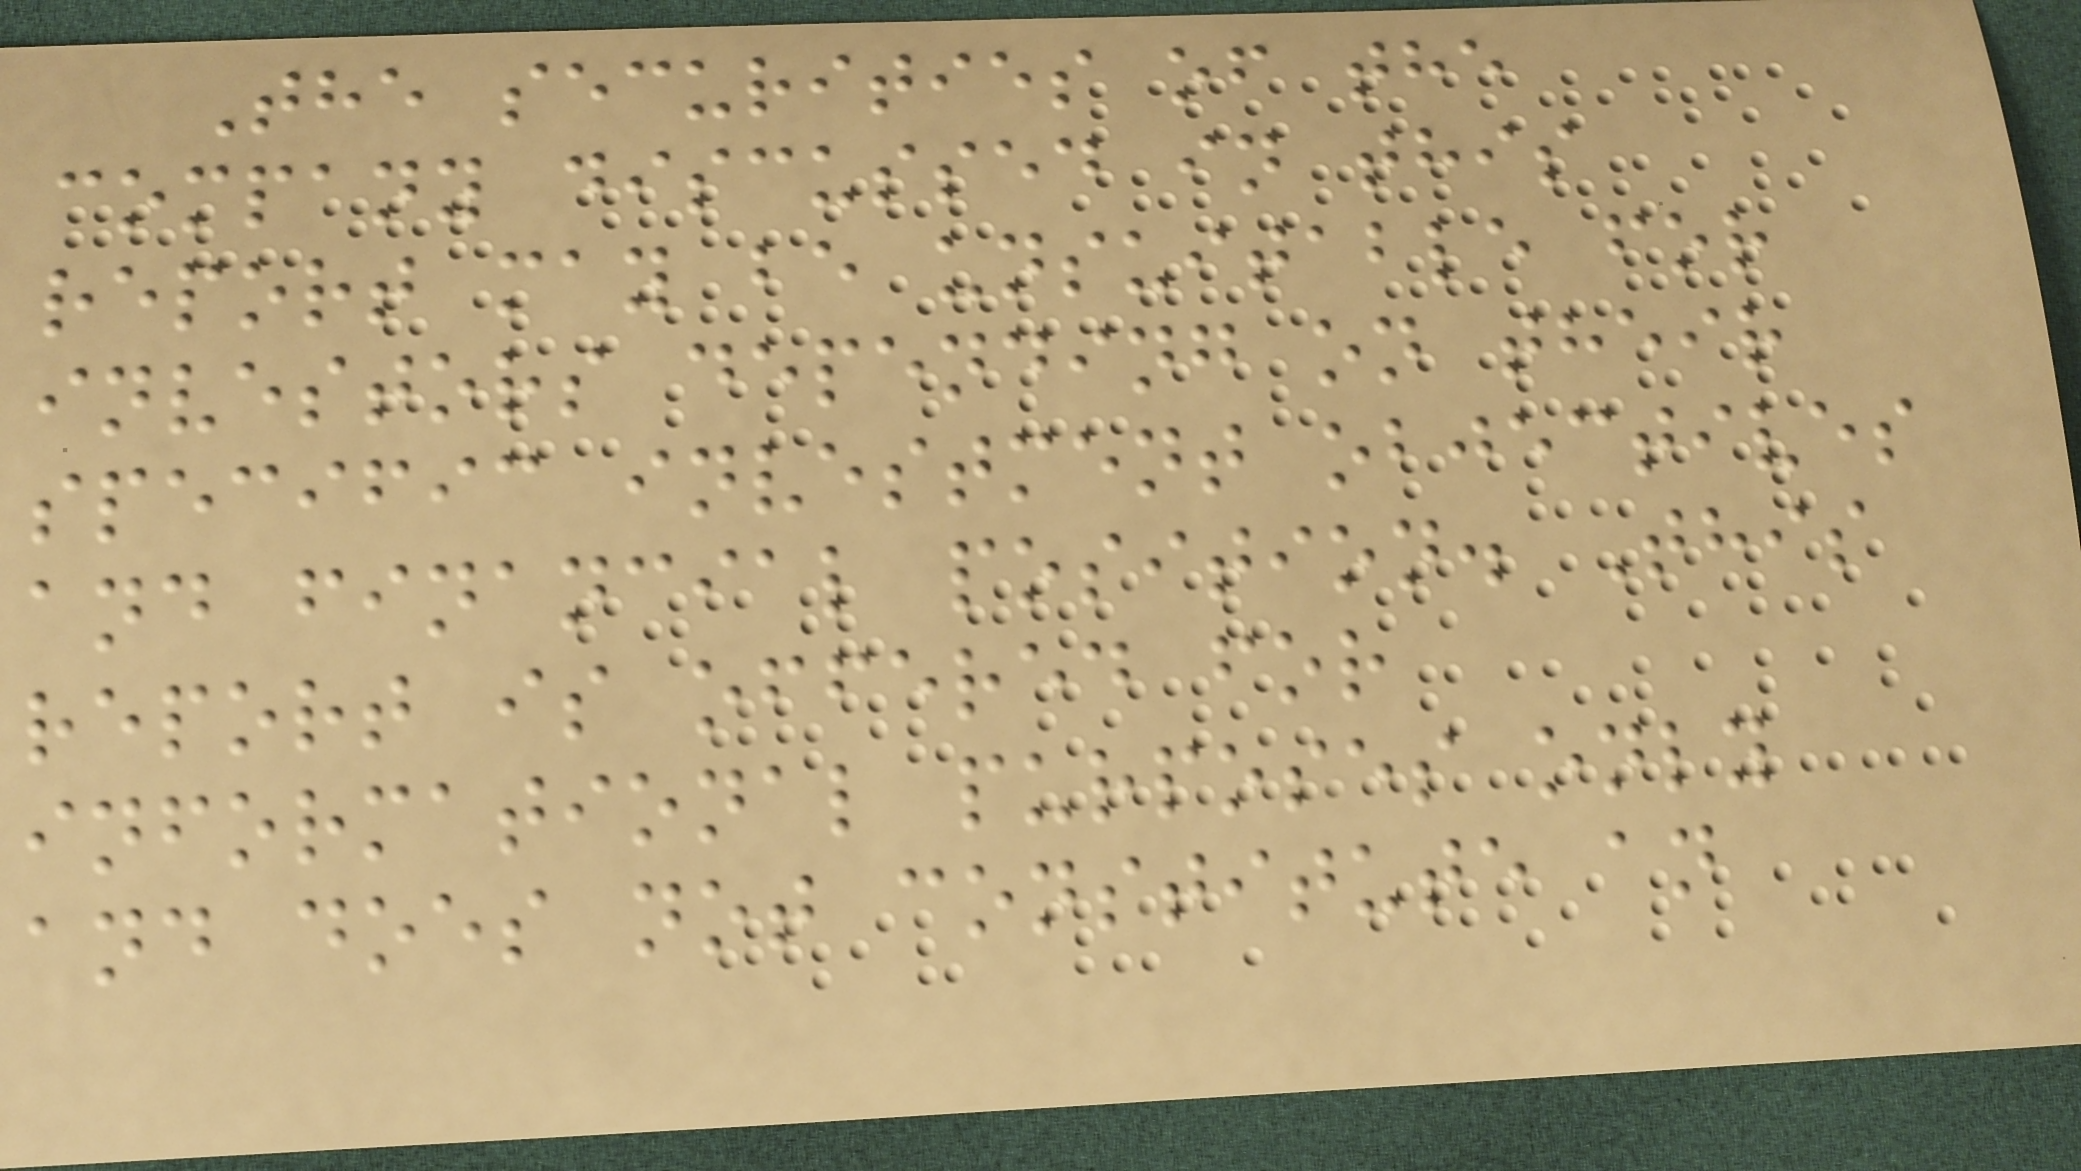The securities of the
company discussed in this
report may be unsuitable for
investors depending on their
specific investment objectives
and financial position. This
report is offered for
informational purposes only
and does not constitute an
